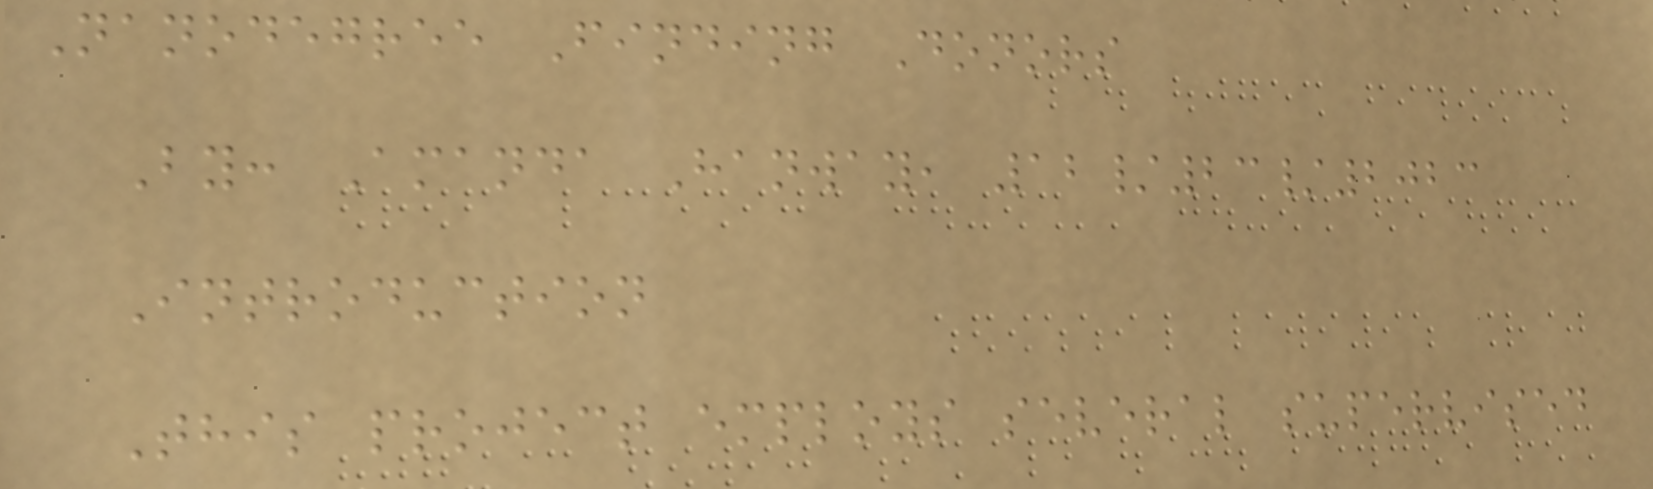Nanodegree Finding Donors
By: Amanda Hanway, 12/23/2023
Introduction
This project employs several supervised
